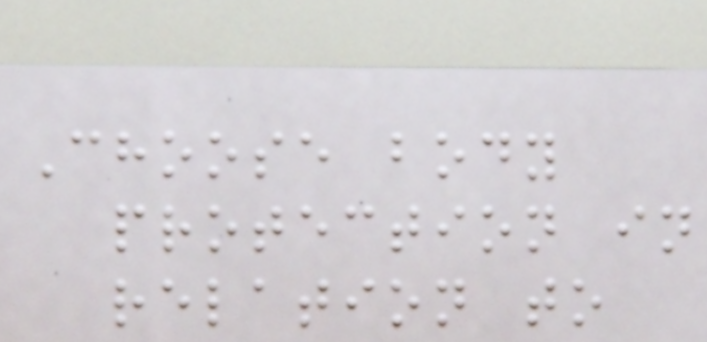Choose body
protection in
relation to
